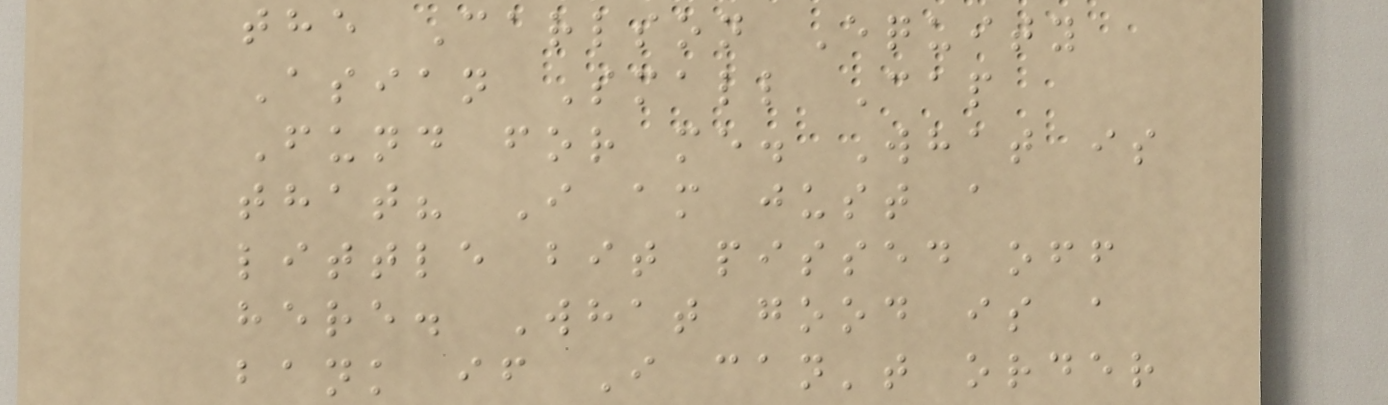the Carlson Equity
Asian Small Cap
Fund for me. What is
that? I am just a
little bit pissed off
here. What good is a
bank if I can't order
